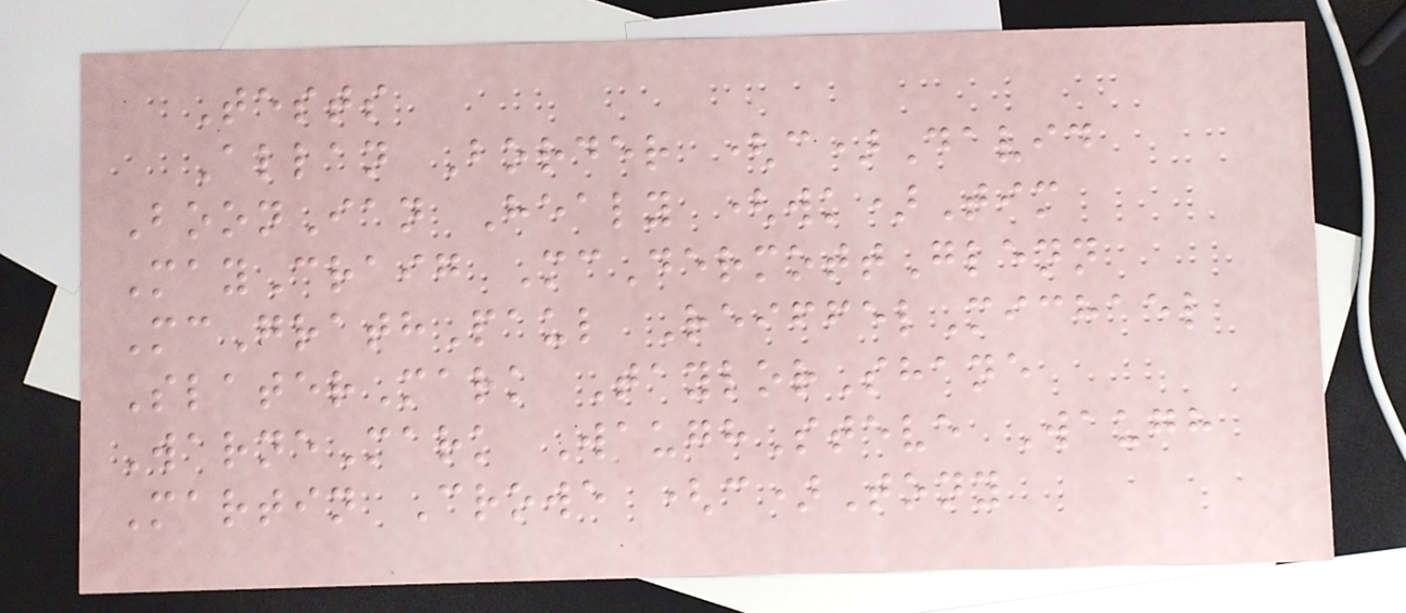Tests
Allan Border (c)David
BoonIan Healy (wk)Tim
MayCraig McDermottGlenn
McGrathPaul ReiffelMichael
SlaterMark TaylorShane
WarneMark WaughSteve Waugh
Martin Crowe (c)Tony
